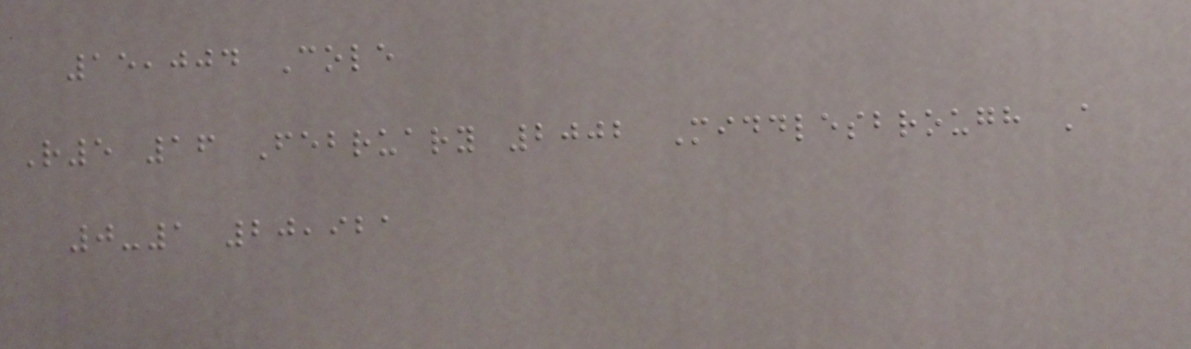15,004 Cole
R5 16 February 2002 Middlesbrough A
0-1 20,921
